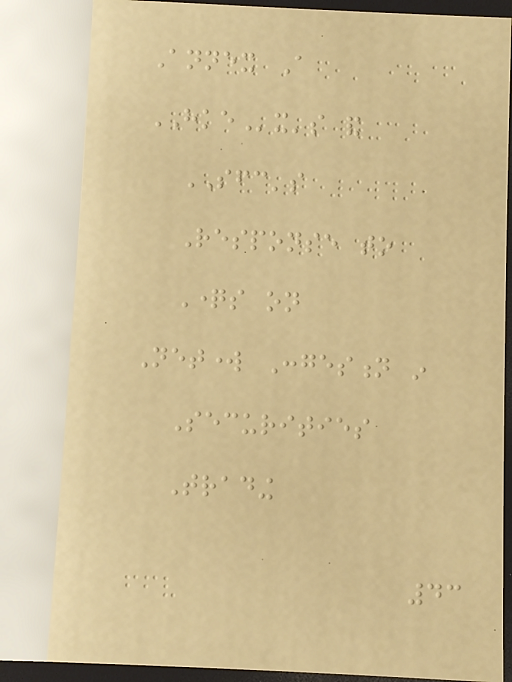Annex A
HKEx's and
SFC's
Response to
Questions on
Network Congestion in
Securities
Trading
43
